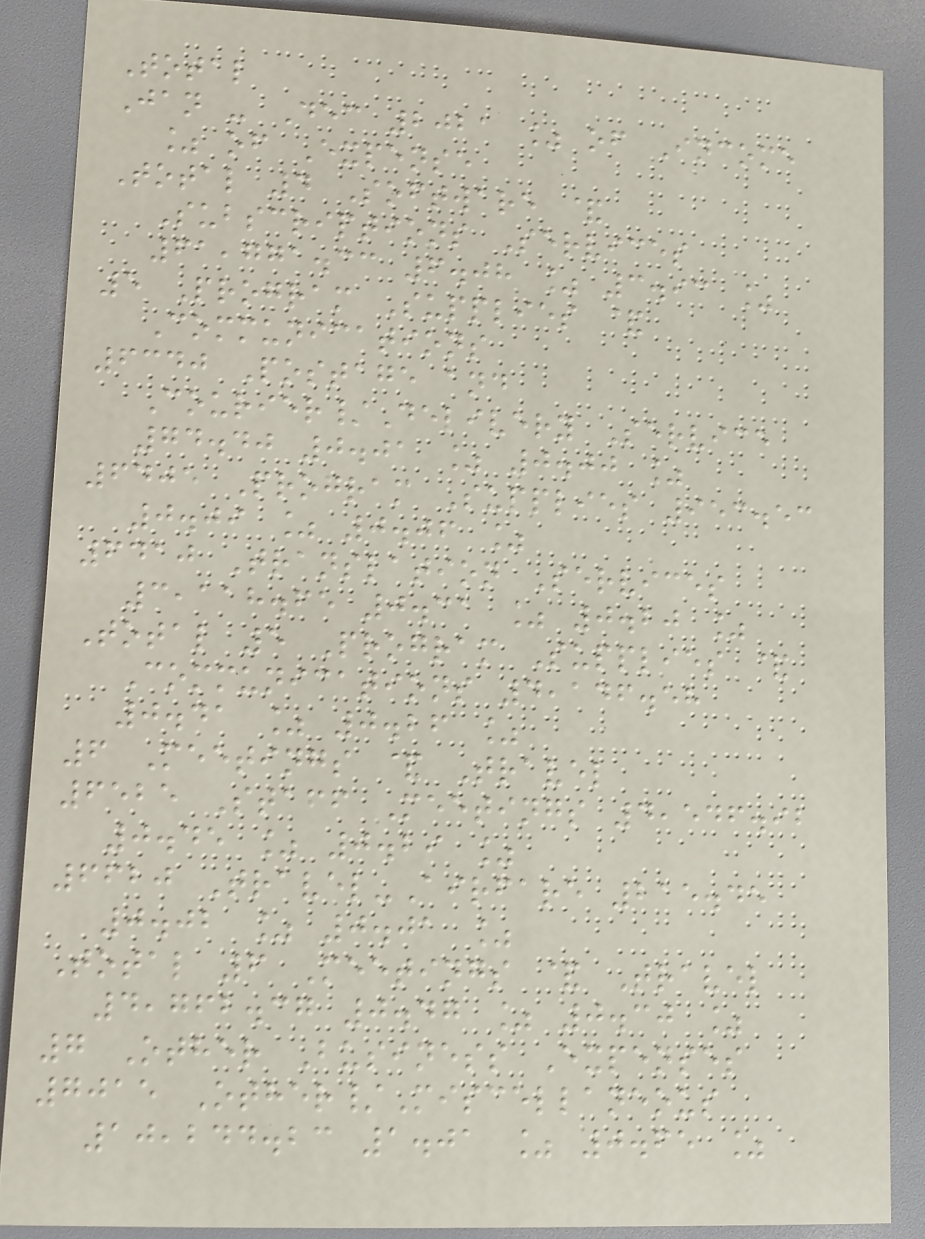Total
Jan - Dec 2021 % of Income
% of Expense
Total 4 Software &
Subscriptions Services
61,771.33 6.08 % 3.93 %
5 Program Supplies &
Communications
6340 Postage and
Courier/Delivery Service
74.40 0.01 % 0.00 %
6405 Program Supplies 953.53
0.09 % 0.06 %
6410 Translation Services
3,118.65 0.31 % 0.20 %
Total 5 Program Supplies &
Communications 4,146.58
0.41 % 0.26 %
6 Meetings & Travel
6525 Staff Meetings 4,546.92
0.45 % 0.29 %
6620 Travel-Airfare 215.45
0.02 % 0.01 %
Total 6 Meetings & Travel
4,762.37 0.47 % 0.30 %
7 Other Business Expenses
7015 Other/Miscellaneous
10,244.23 1.01 % 0.65 %
